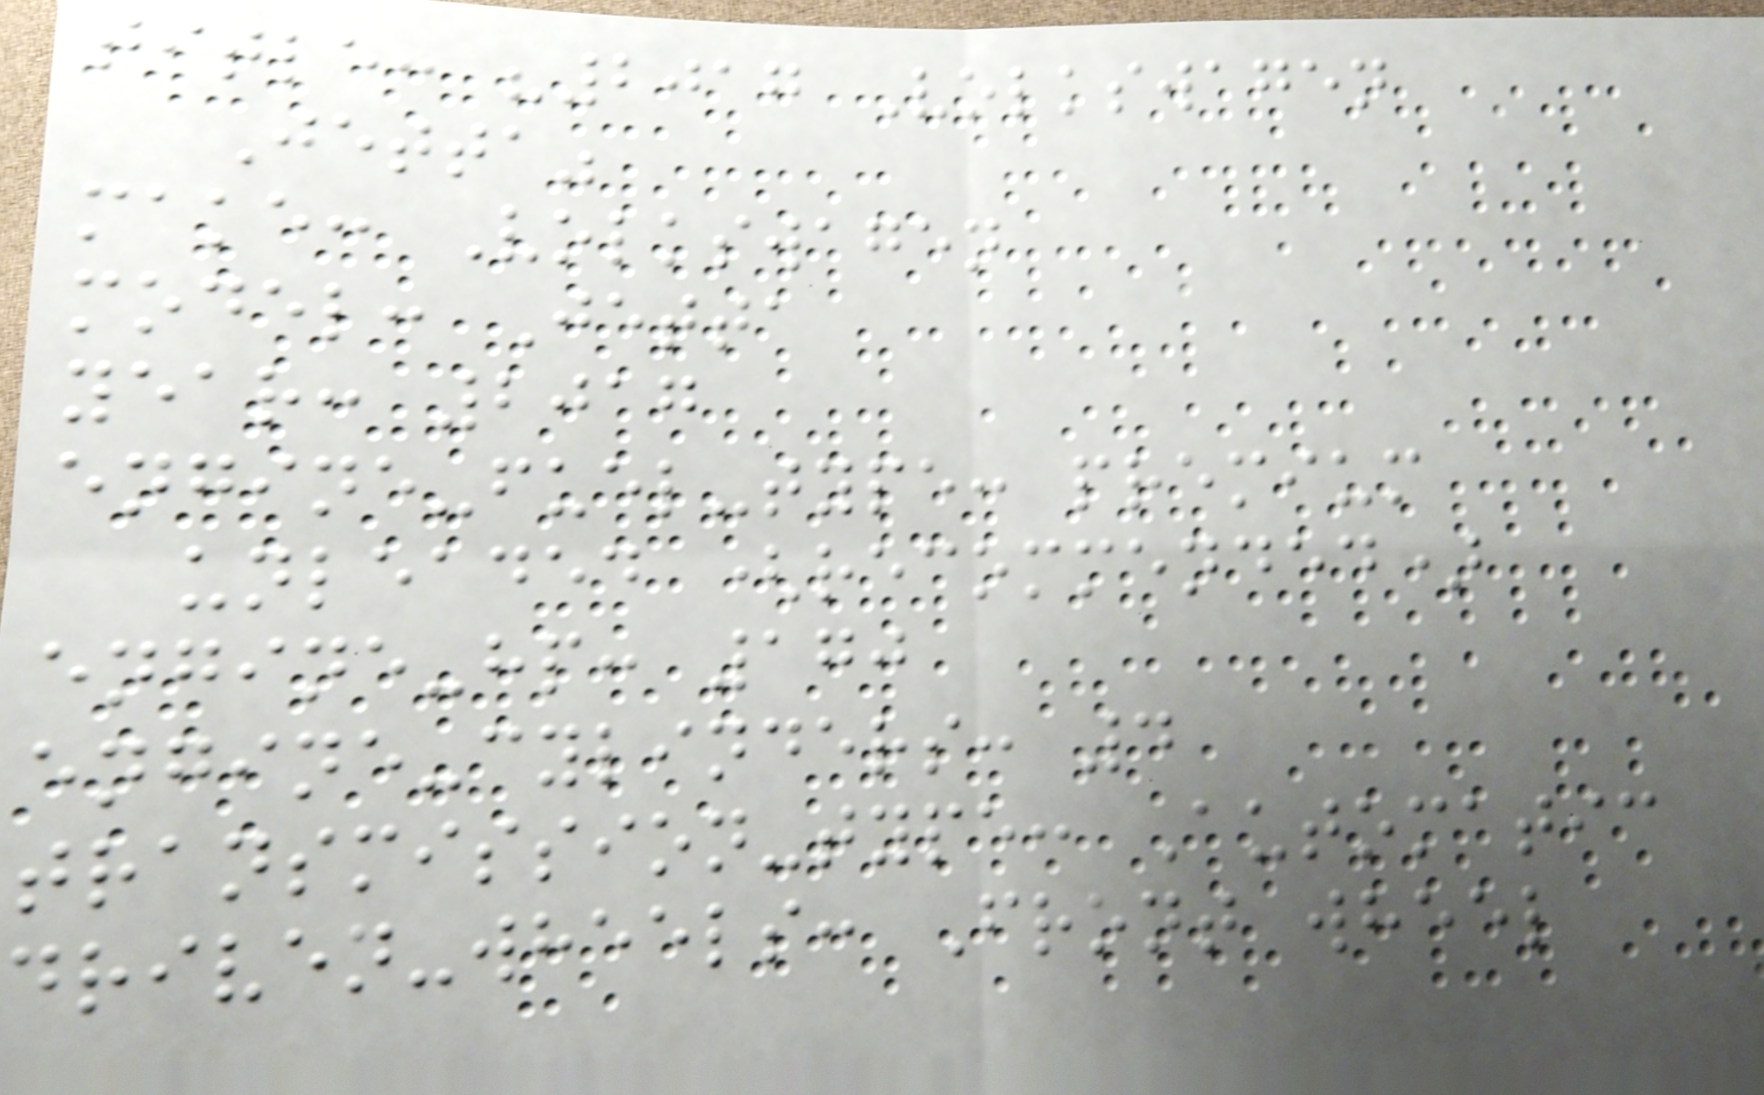title: "2017 Volkswagen
Jetta"
make: Volkswagen
model: Jetta
year: 2017
engine-fuel-type: premium
unleaded (recommended)
engine-hp: 170
engine-cylinders: 4
transmission-type: Automatic
driven-wheels: Front wheel
